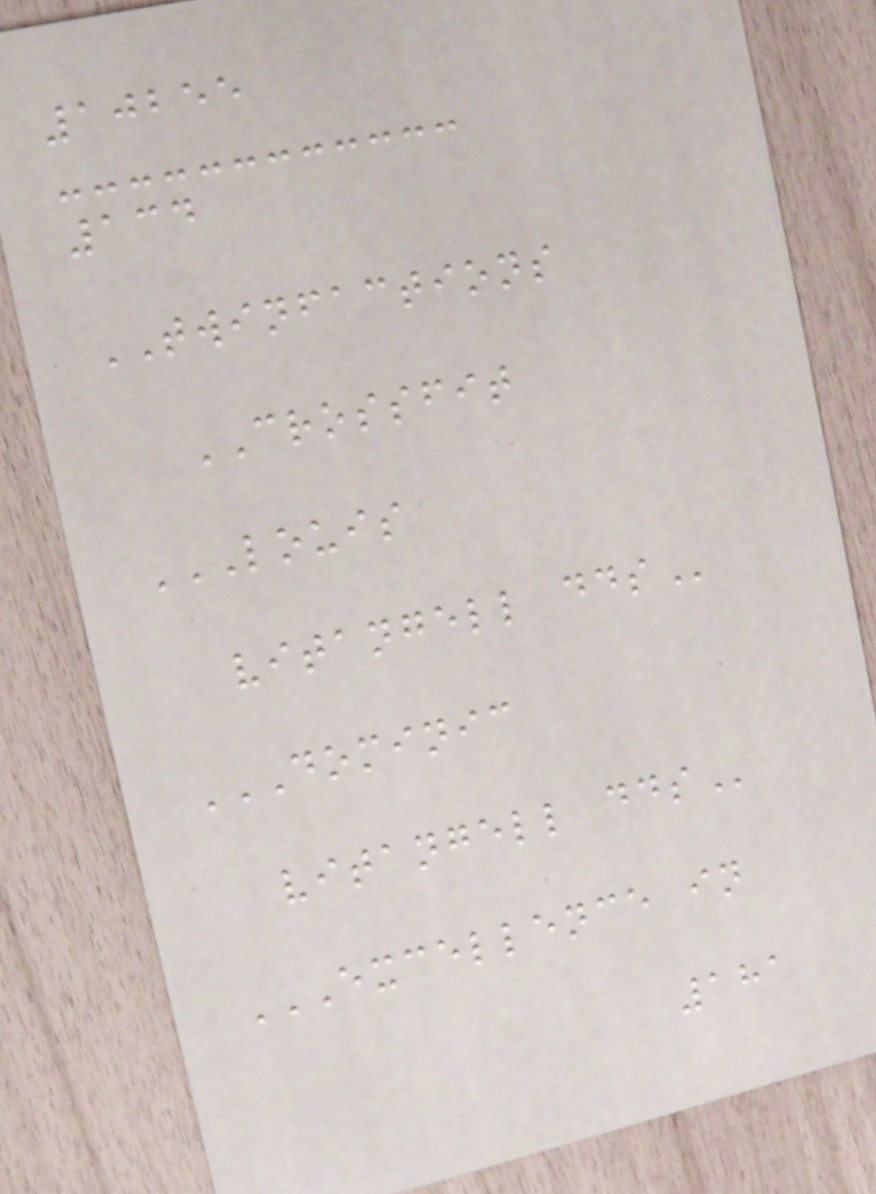10255
134
TWINFACTIONS
CROSSFIT
LOUIS
VITANGELL DDS
DOMINIC
VITANGELL DDS
EXCELLENCE IN
181
